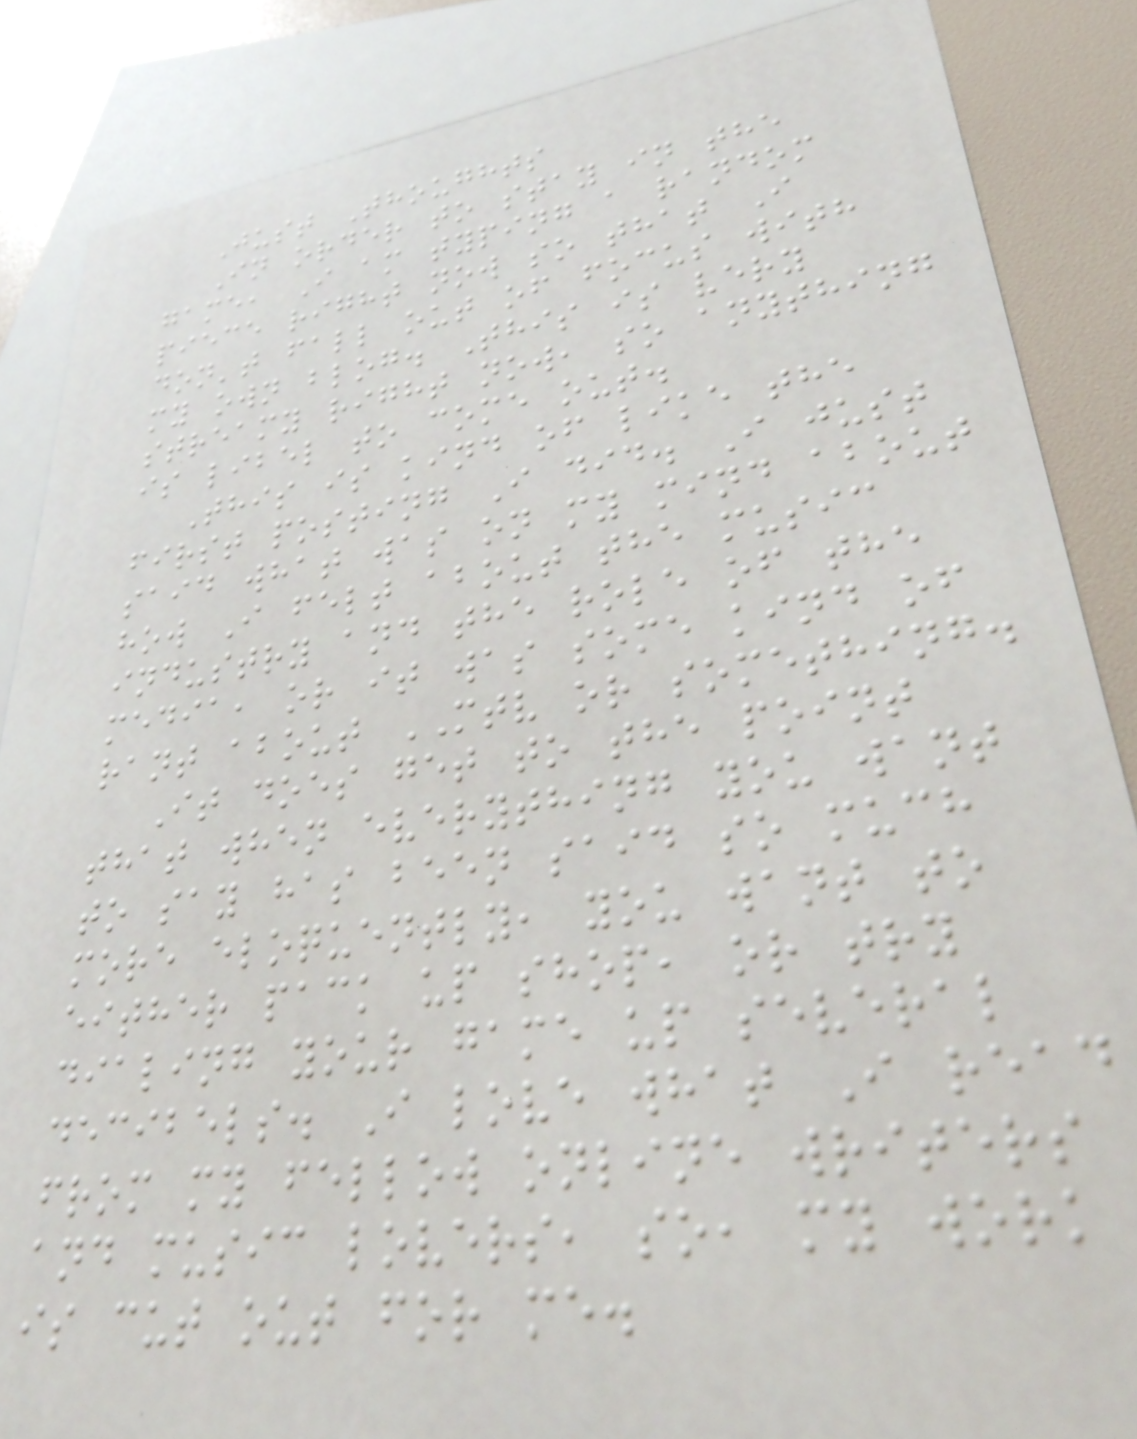Just Thoughts
In order to stay in the
game, I am typing a random
piece right now so that I
don't fall out of focus with
my own blog. This is very
streamy right now, so anything
is libel to come out.
This is kind of like the
first posting I did. I just
said what was on my mind about
how I felt about the music
industry and the role of the
media, or it was some kind of
rant about MTV or something.
It does get to the point
that when everything you want
to say has been said so much
more eloquently, you want to
either pack up shop, or try
dialing your game up several
decibels. I love what I read
from my fellow online writers
and music lovers, so, my work
is cut out for me.
